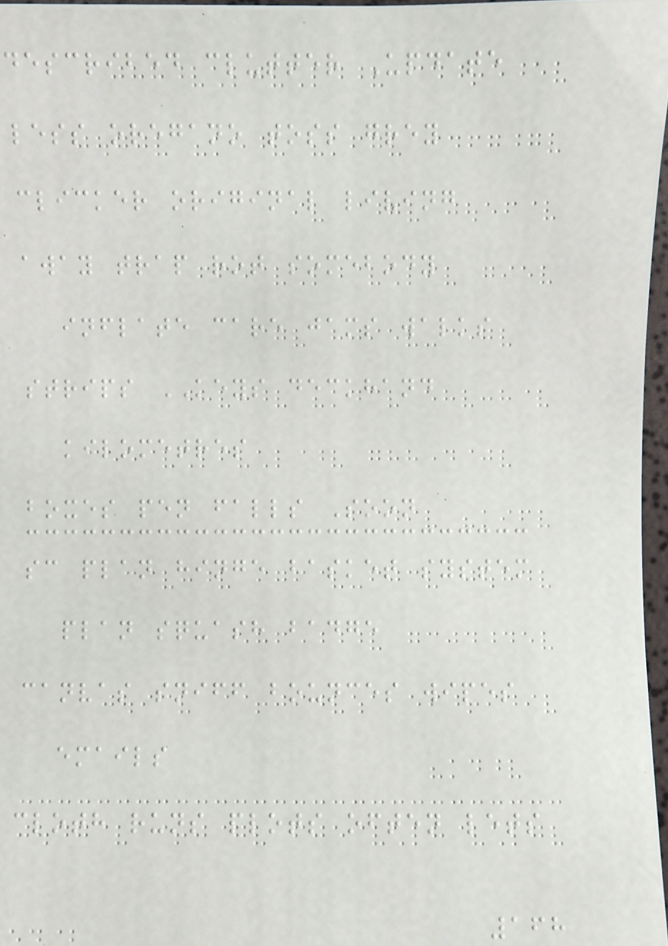described clutter Update
less oregano toss grey
clicker original living
away trap rot somebody
inflate care jams walks
strips KEYS deckhand
kilometres
boxes pen falls Soon
sc plan hinge basket system
plan squash badge
canvas sniff bounces wipes
emails
cloth runs plots often lets
168
